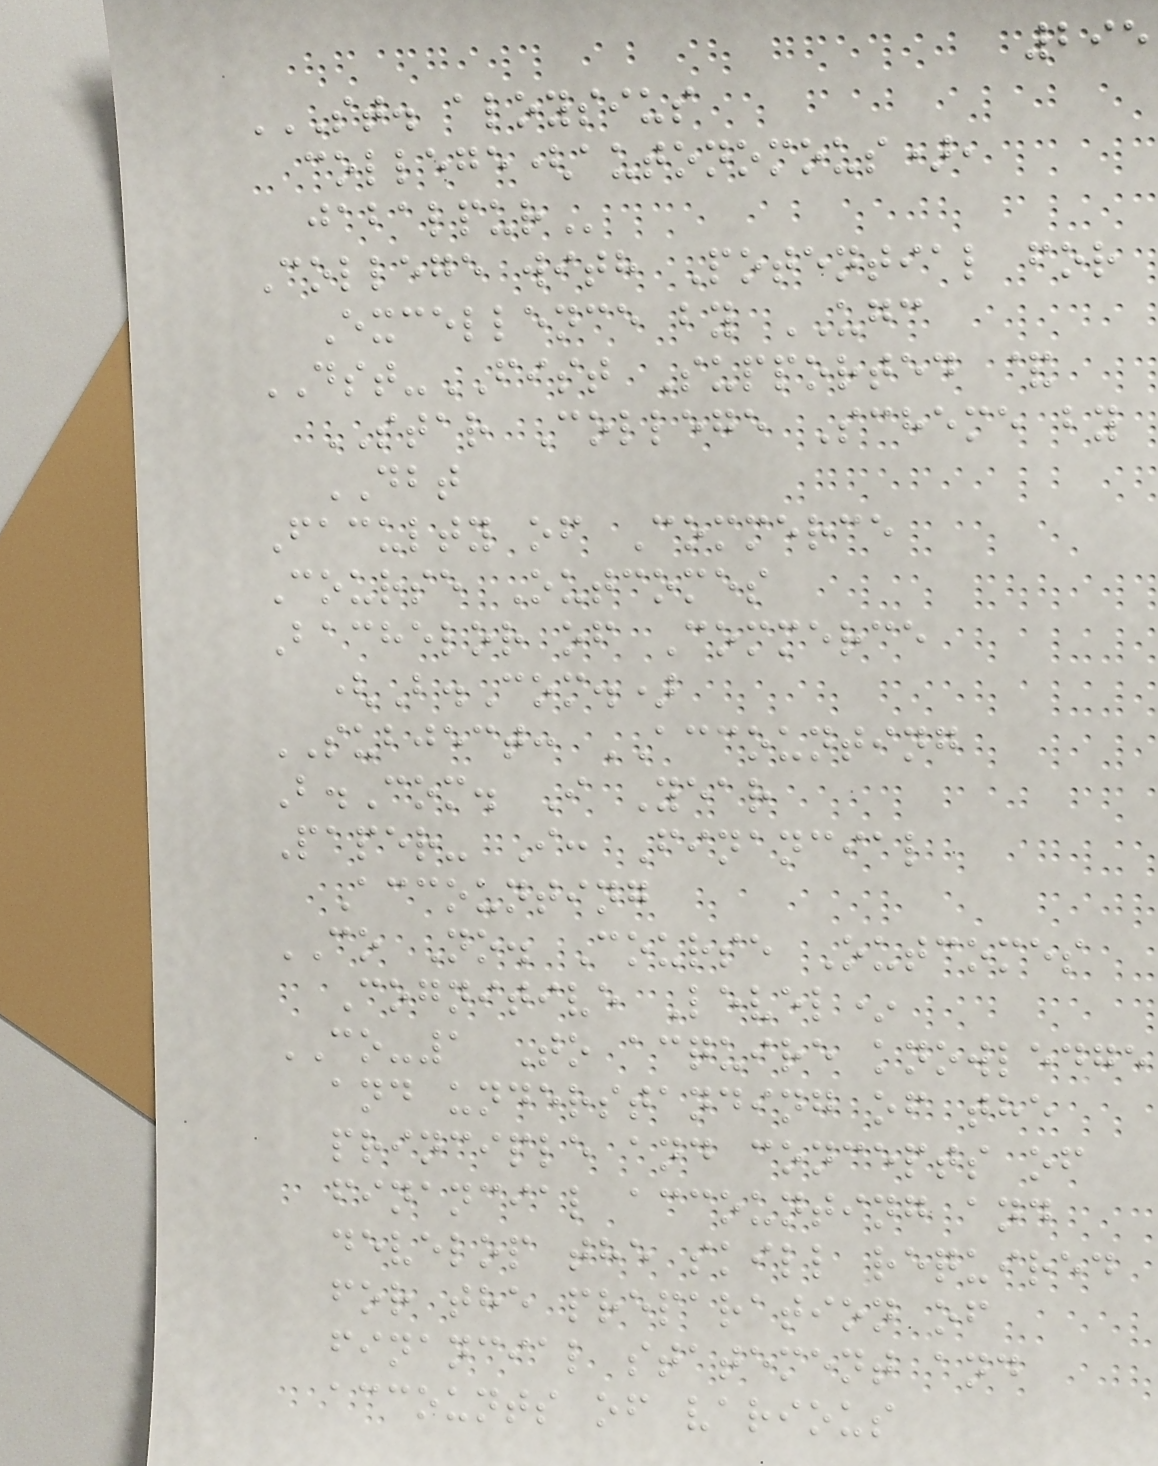295
ST. ALOYSIUS
COLLEGE(AUTONOMOUS),
JABALPUR
College with Potential for
Excellence by UGC
DST-FIST Supported &
STAR College Scheme by
DBT
Faculty of Commerce
Course Outcomes
Bachelor of Commerce
(B.Com.)
SUBJECT: ACCOUNTING
B.Com. I Year
Paper- I: Financial
Accounting
CO No. Course Outcomes
Cognitive Level*
CO-1 To acquire knowledge
and understanding of the
principle and concepts of
financial accounting and
develop the skill required
for the preparation of
financial statement and
accounts of various
